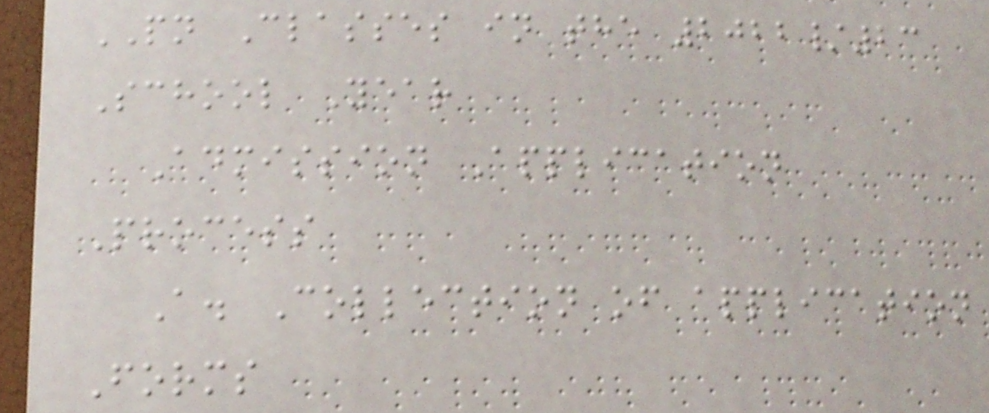PN Classes in the 2022/23
School Year
Admission Application
Process
A. Collection of application
Forms
